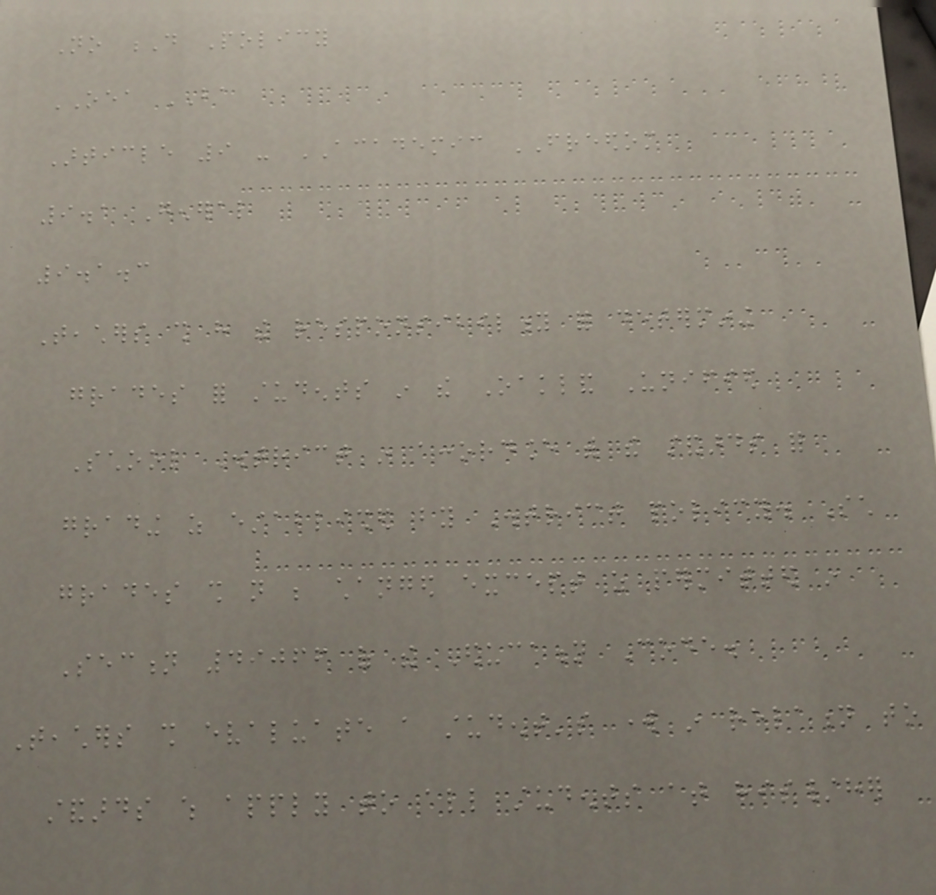No D Policy
OEA BA
Article 9 - ACADEMIC FREEDOM
9.1 General
9.1.3
Teachers shall have the responsibility for determining
grades for students in the Oakland Unified
School District in accordance with the standards for
grading as established by District policy. Such
grades shall not be changed except as permitted in
Section 49066 of the Education Code.
Teachers shall evaluate a student's work in relation to
standards which apply to all students at his/her
